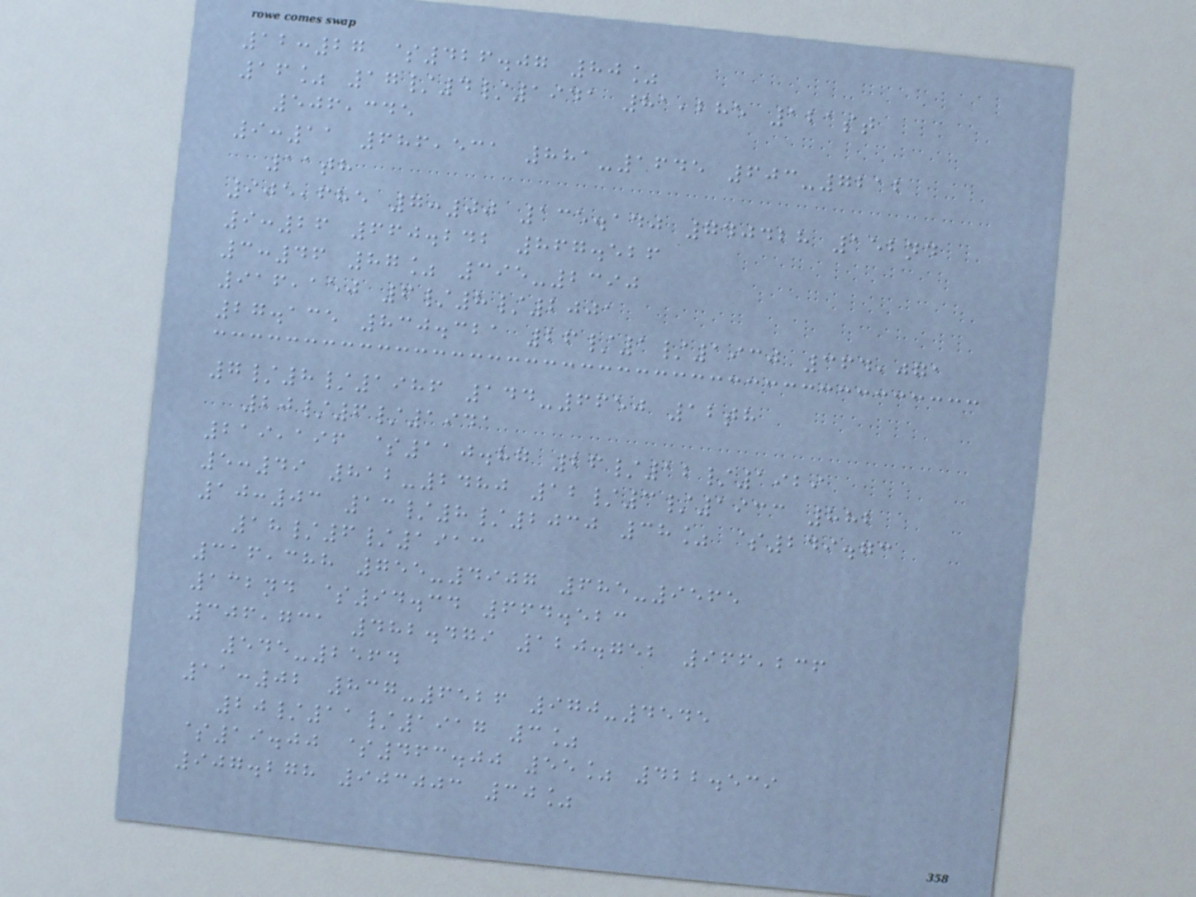12:27 $426.07 80%
16% 17/4/1941 81,285 121st
506,345
9:11 686,531 881-1645 603-7212
11th
905,685 7:00 135.140 740428 152nd
9:26 660.242 867.526
3:46 87% 395-2390
916,150 6/8/2001
27.135 830.321 26/1/1930 364,071
7/8/1986 144-6650 12th
20/6/1941
219,196 $110.87 26/12/1929
5:49 812-2480 12/3/1933 882
10:03 13/8/2030 38% $249.73
18/6/1913
316,388 755-4907 685-9565
132nd $94.34 664.523
306,731 482.479 120.752 966,236
545-2564
11:02 837-6526 970-4545
20/11/1917 3%
$19.00 $463.00 55% 422.539
907.278 903003 30%
